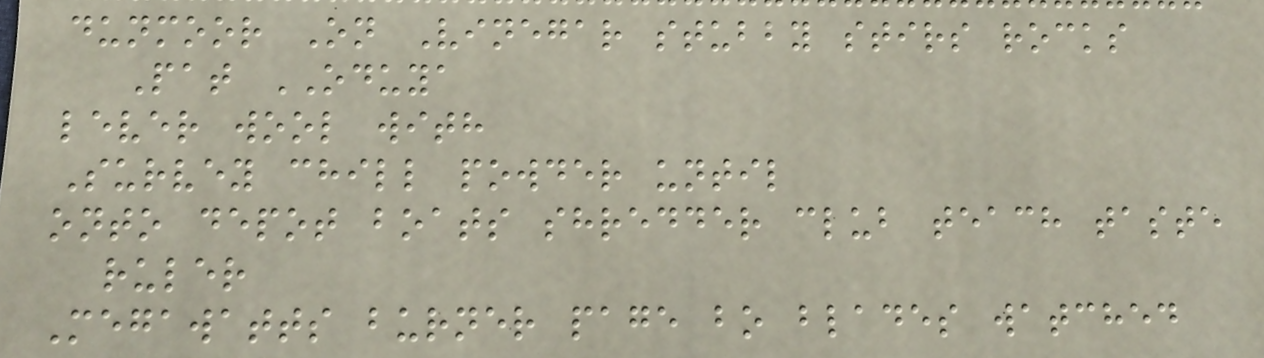dunmoor On Vinegar stubby stirs rocks
Pat ODUYA
lever wool with
Survey chill powder until
onto depot boats shredder club teach taste
ruler
Megawatts burner page bo blades watched
